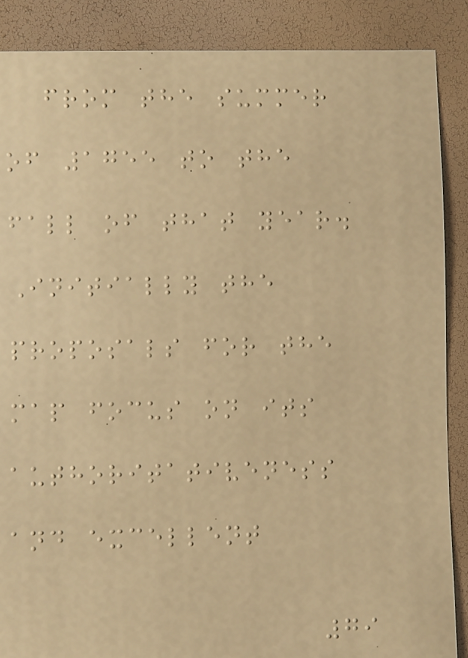from the summer
of 1755 to the
fall of that year.
Initially the
proposals for the
map focus on its
authoritativeness
and excellent
79
